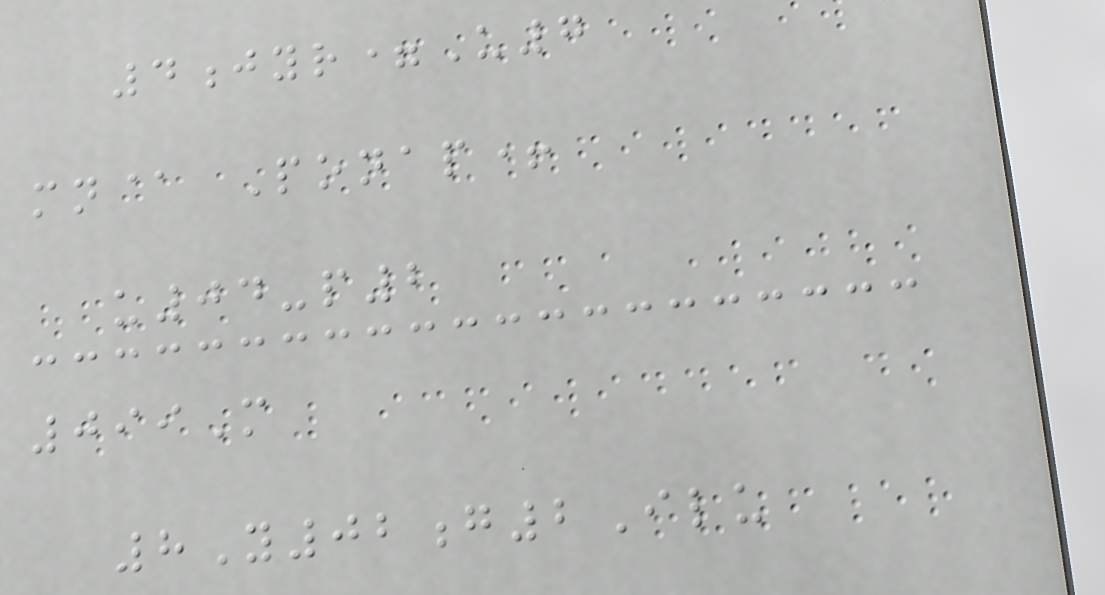4jyr=U7
mn@ Ponap+
u04-p2
099M
8Y02g2Ilu
